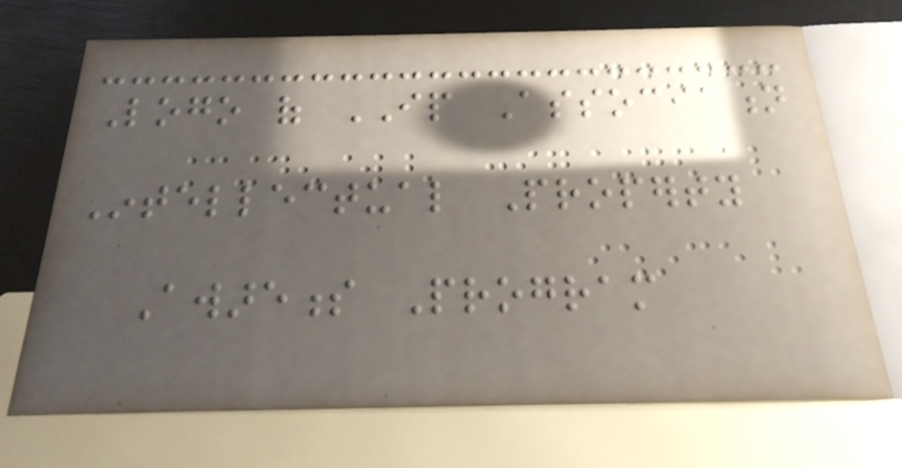Logo of IP Association
Intellectual Property
Awareness Program
